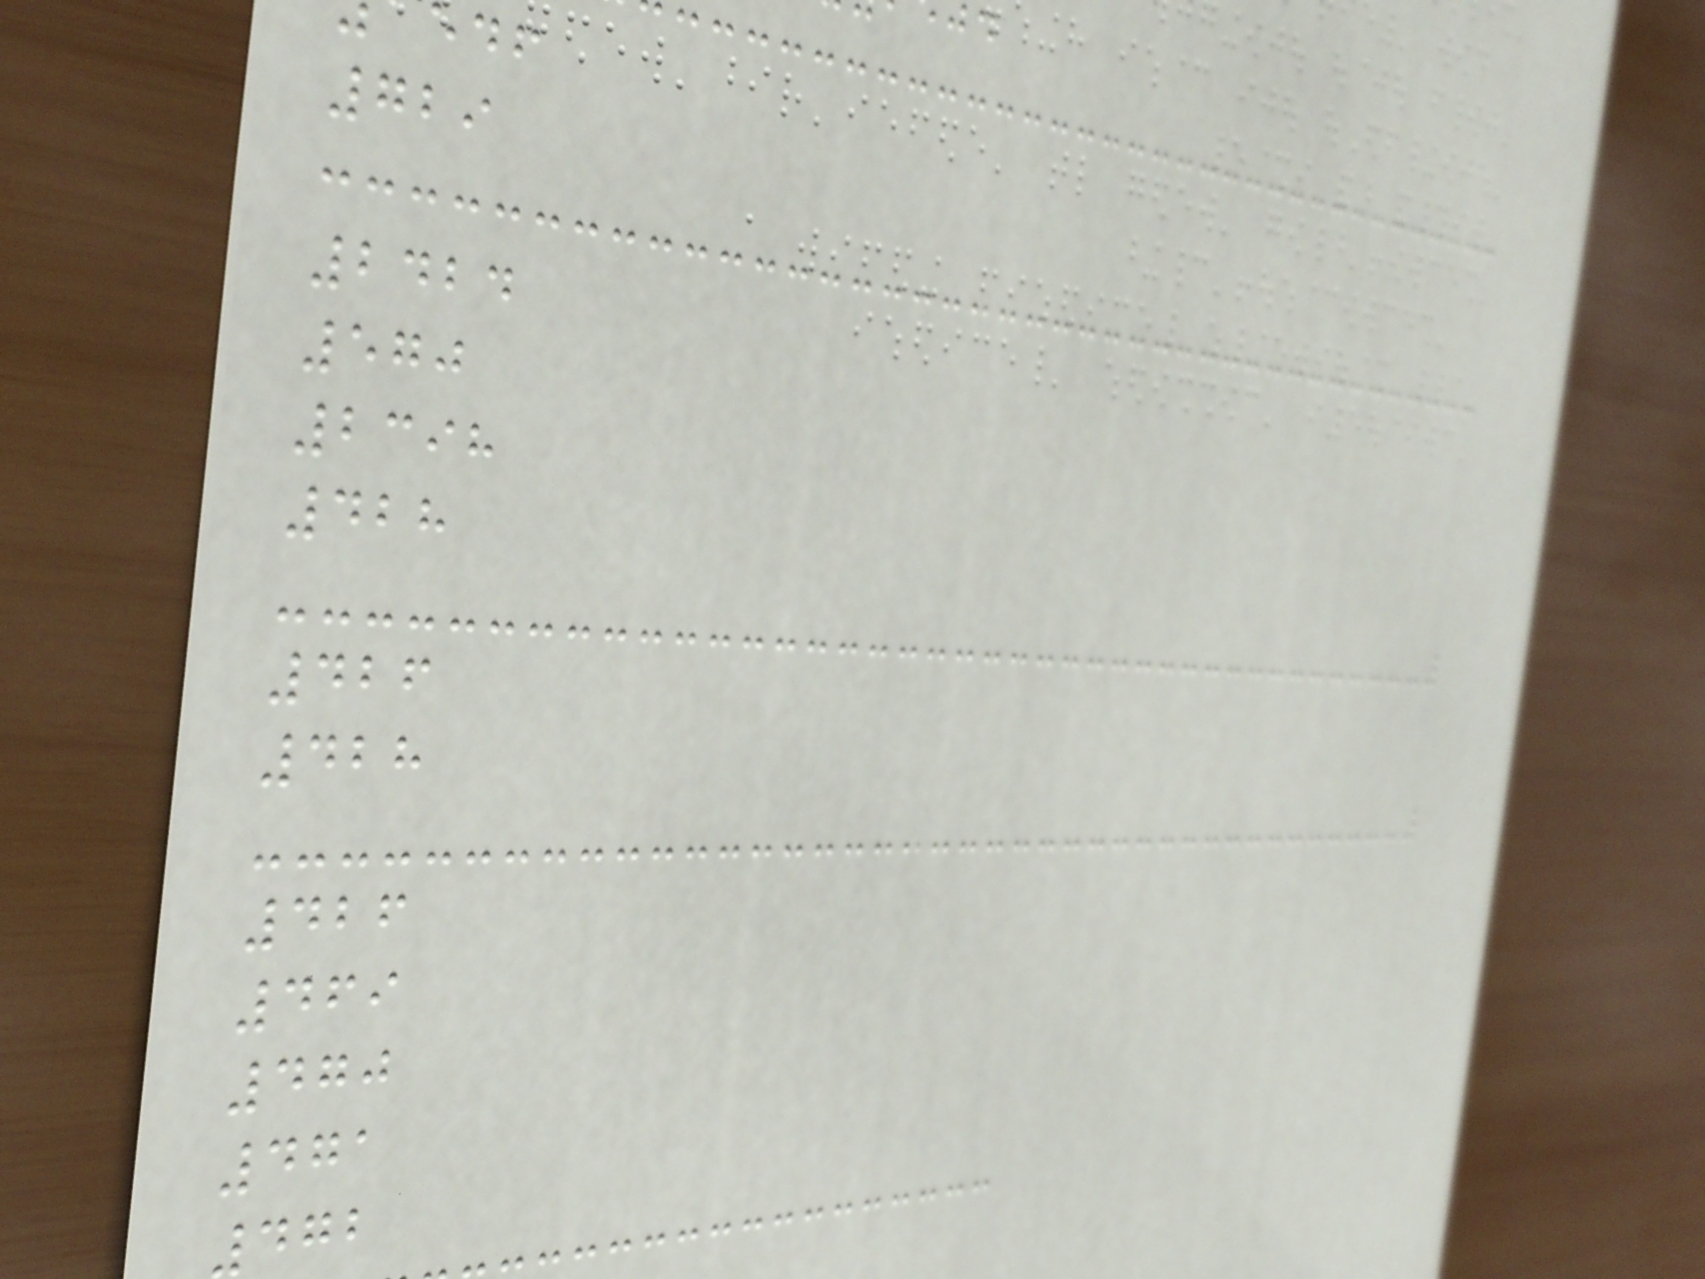729
2424
570
2398
428
426
428
426
469
470
471
472
